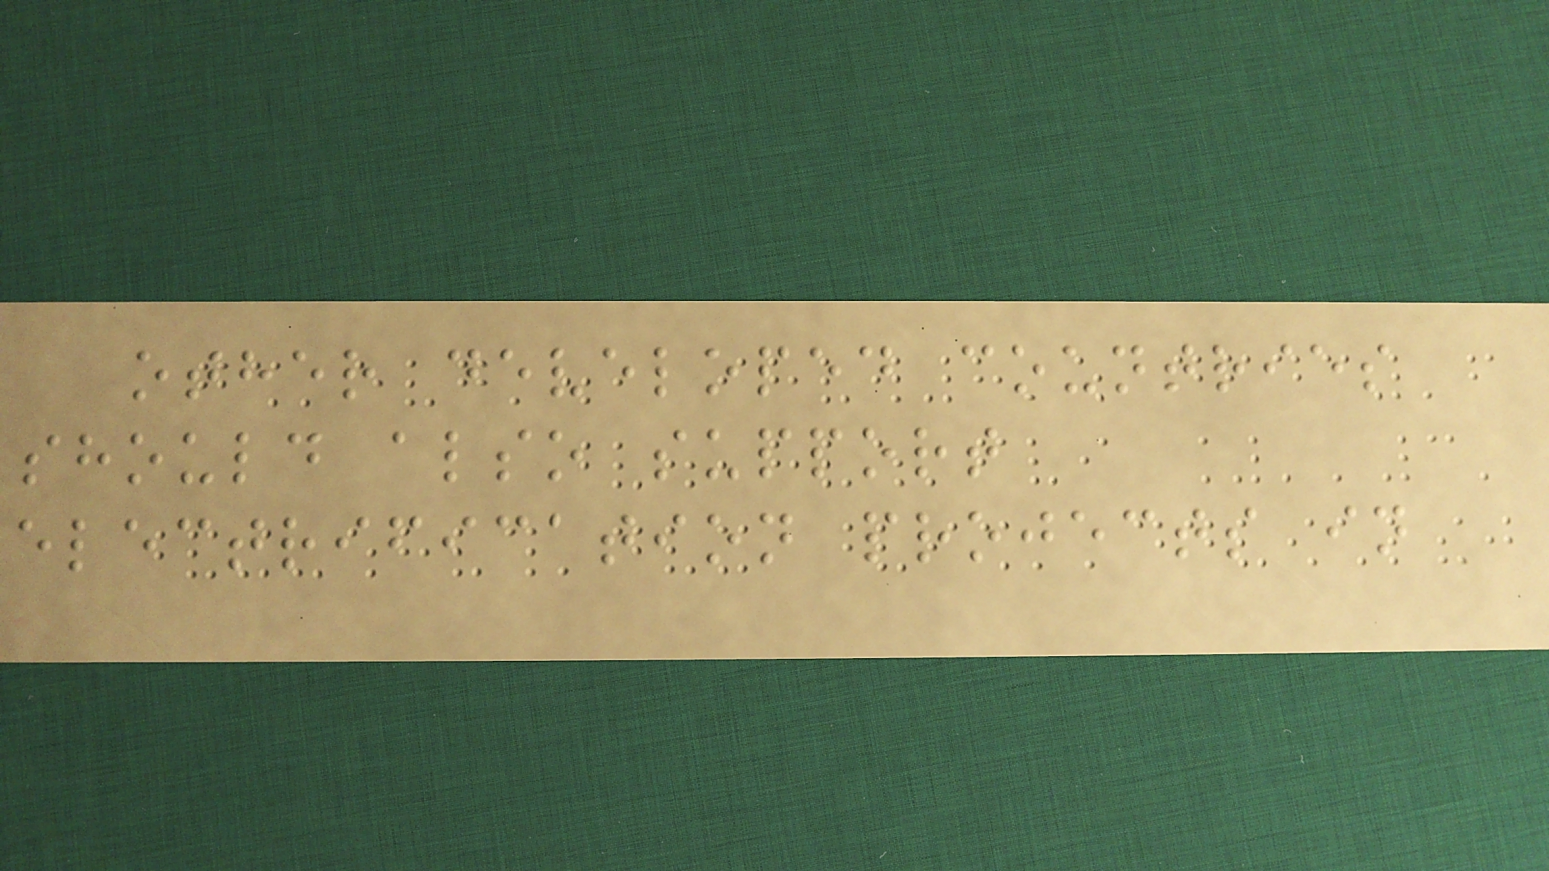other developed countries
should also support
electrification projects in
